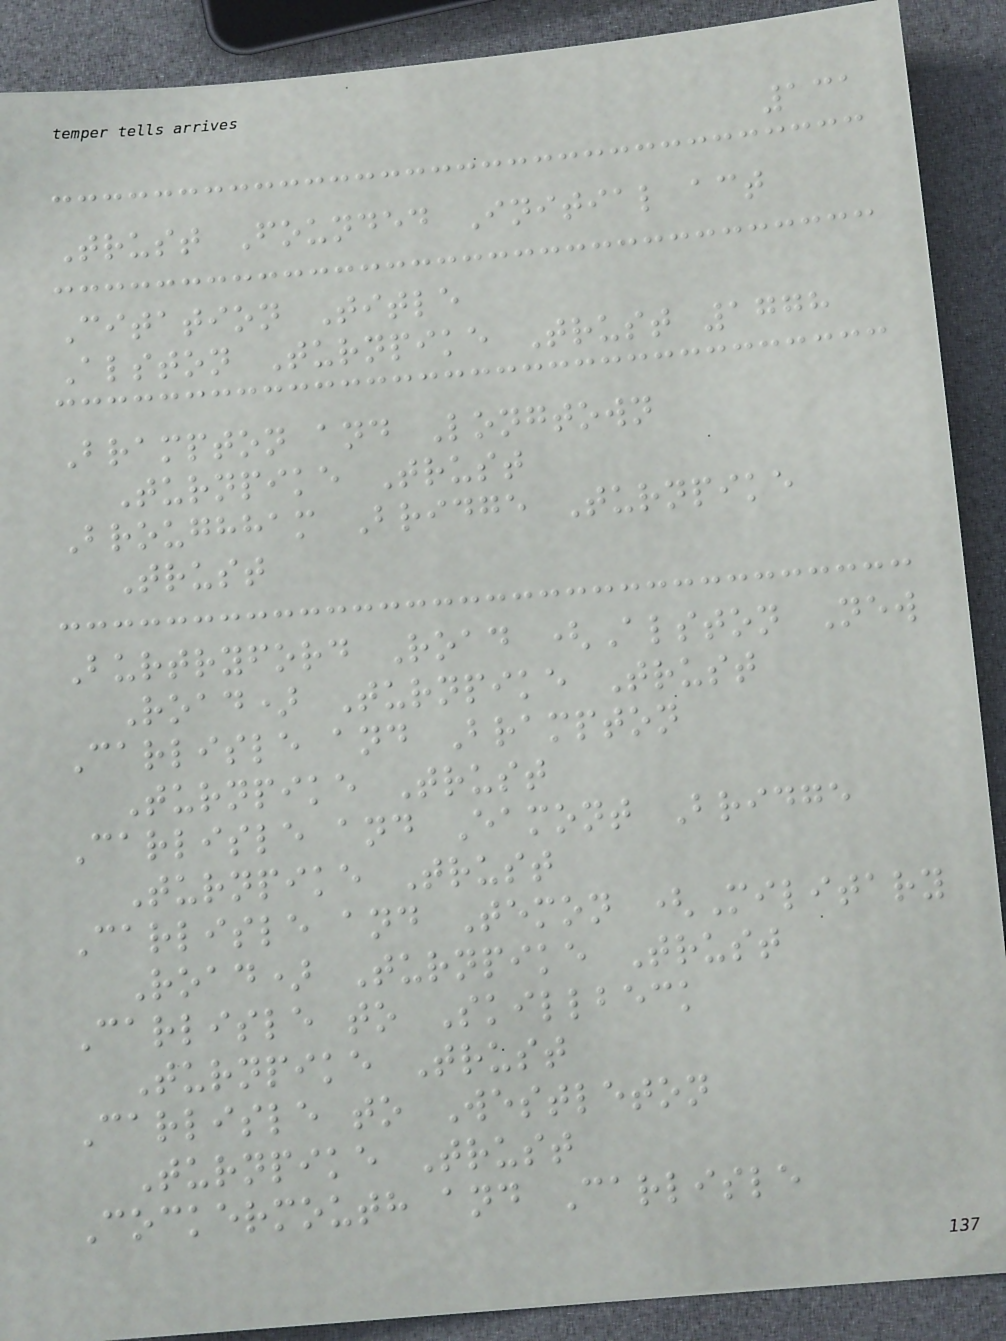131
Trust Founded Initial act
Citation Title
Alston Turnpike Trust 1778
Brampton and Longtown
Turnpike Trust
Broughham Bridge Turnpike
Trust
Burtryford Road (Alston New
Road) Turnpike Trust
Carlisle and Brampton
Turnpike Trust
Carlisle and Eamont Bridge
Turnpike Trust
Carlisle and Temon (Military
Road) Turnpike Trust
Carlisle to Skillbeck
Turnpike Trust
Carlisle to Westleton
Turnpike Trust
Cockermouth and Carlisle
